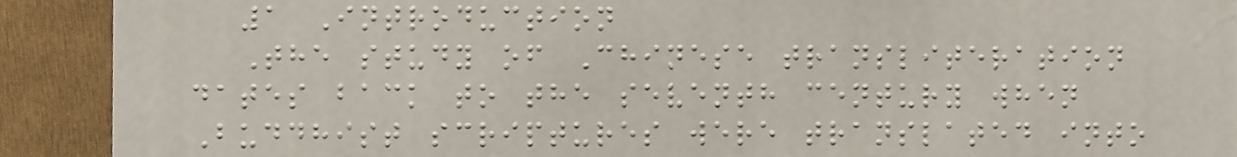1 Introduction
The study of Chinese transliteration
dates back to the seventh century when
Buddhist scriptures were translated into
